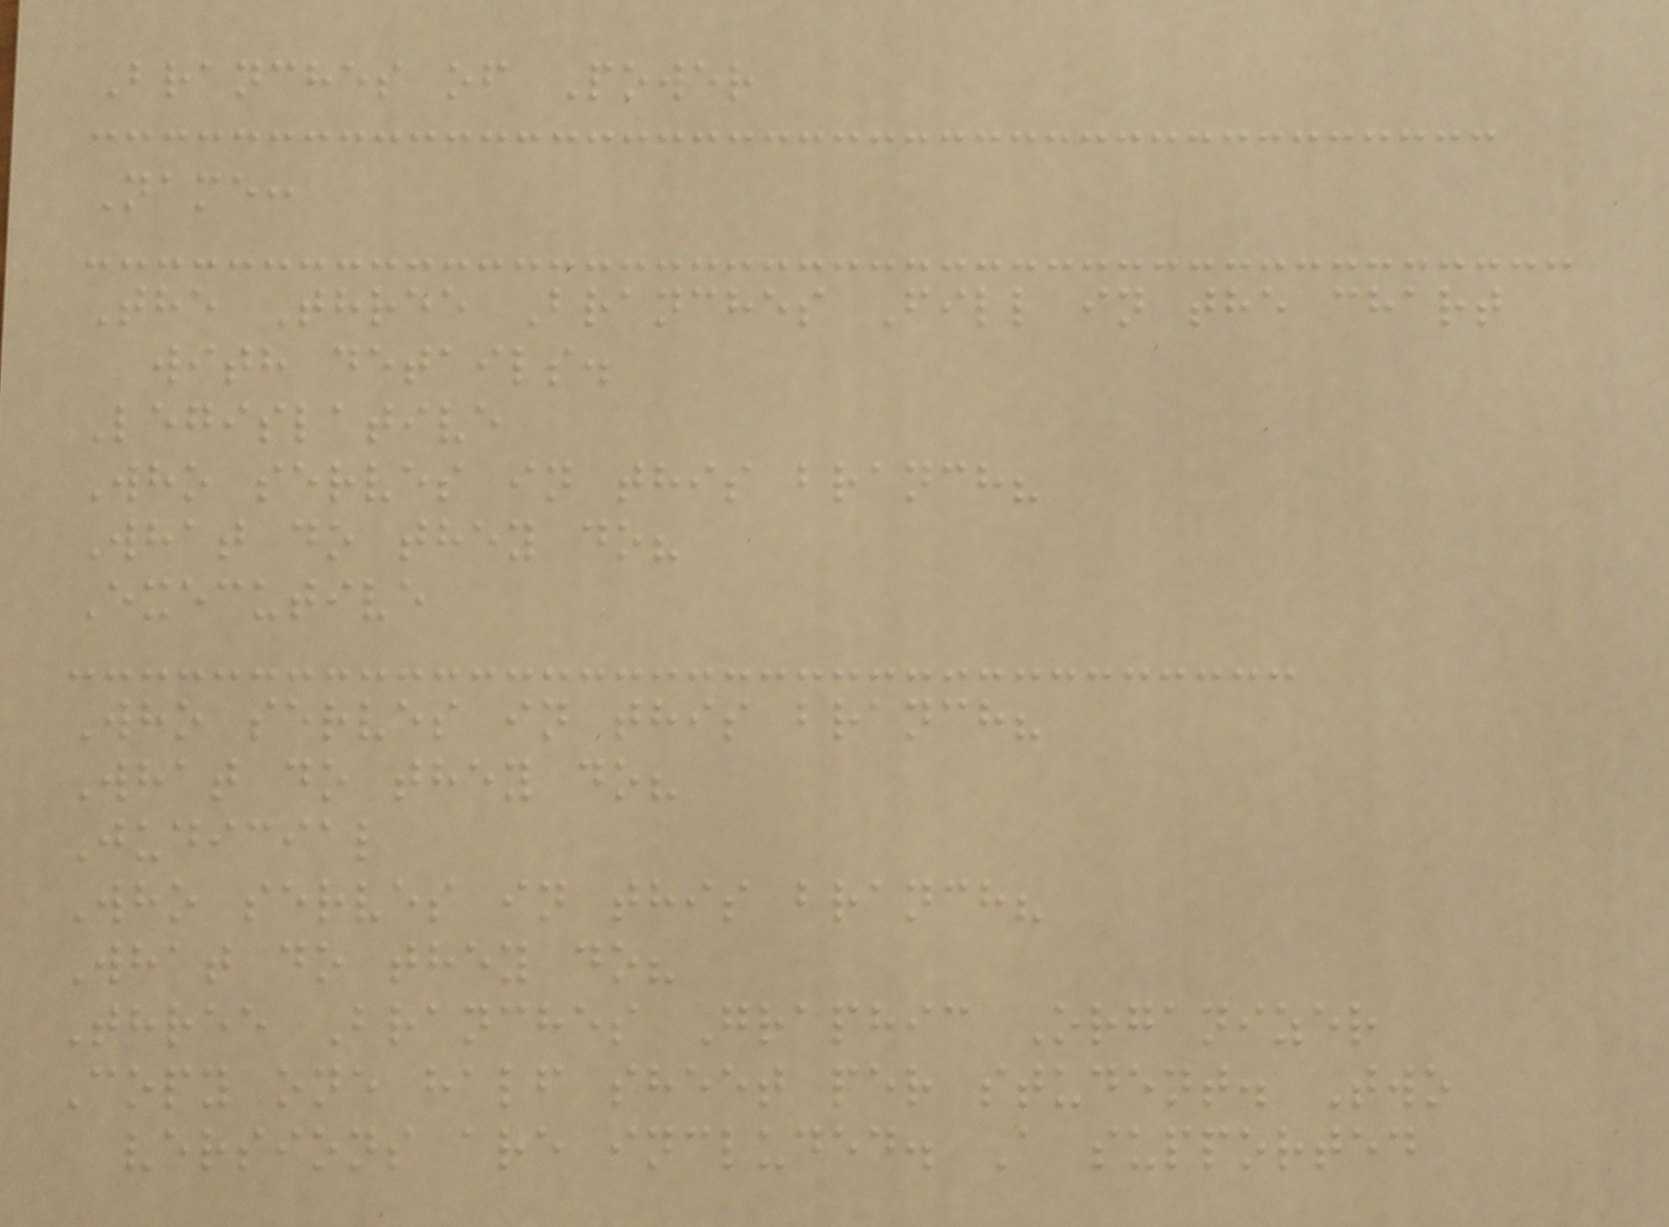Branches of Power
Name:
The Three Branches Fill in the chart
with details.
Legislative
Who serves in this branch?
What do they do?
Executive
Who serves in this branch?
What do they do?
Judicial
Who serves in this branch?
What do they do?
Three Branches Graphic Organizer
Copy one half sheet per student. Two
versions are included. A supported
